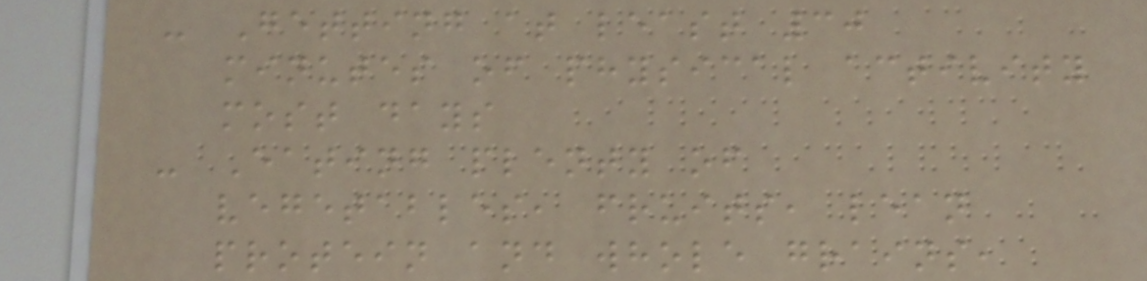- Getting at least 30
minutes of physical activity
most days
- Eating plenty of
vegetables, fruits, lean
protein and whole grains,
